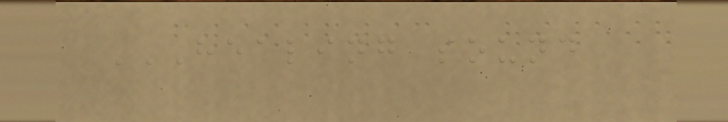HEALING SOUND
